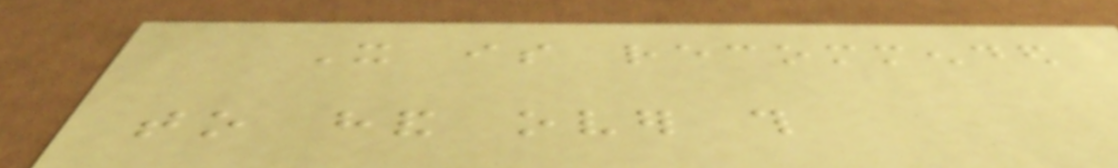It is recommended
to hand over this
